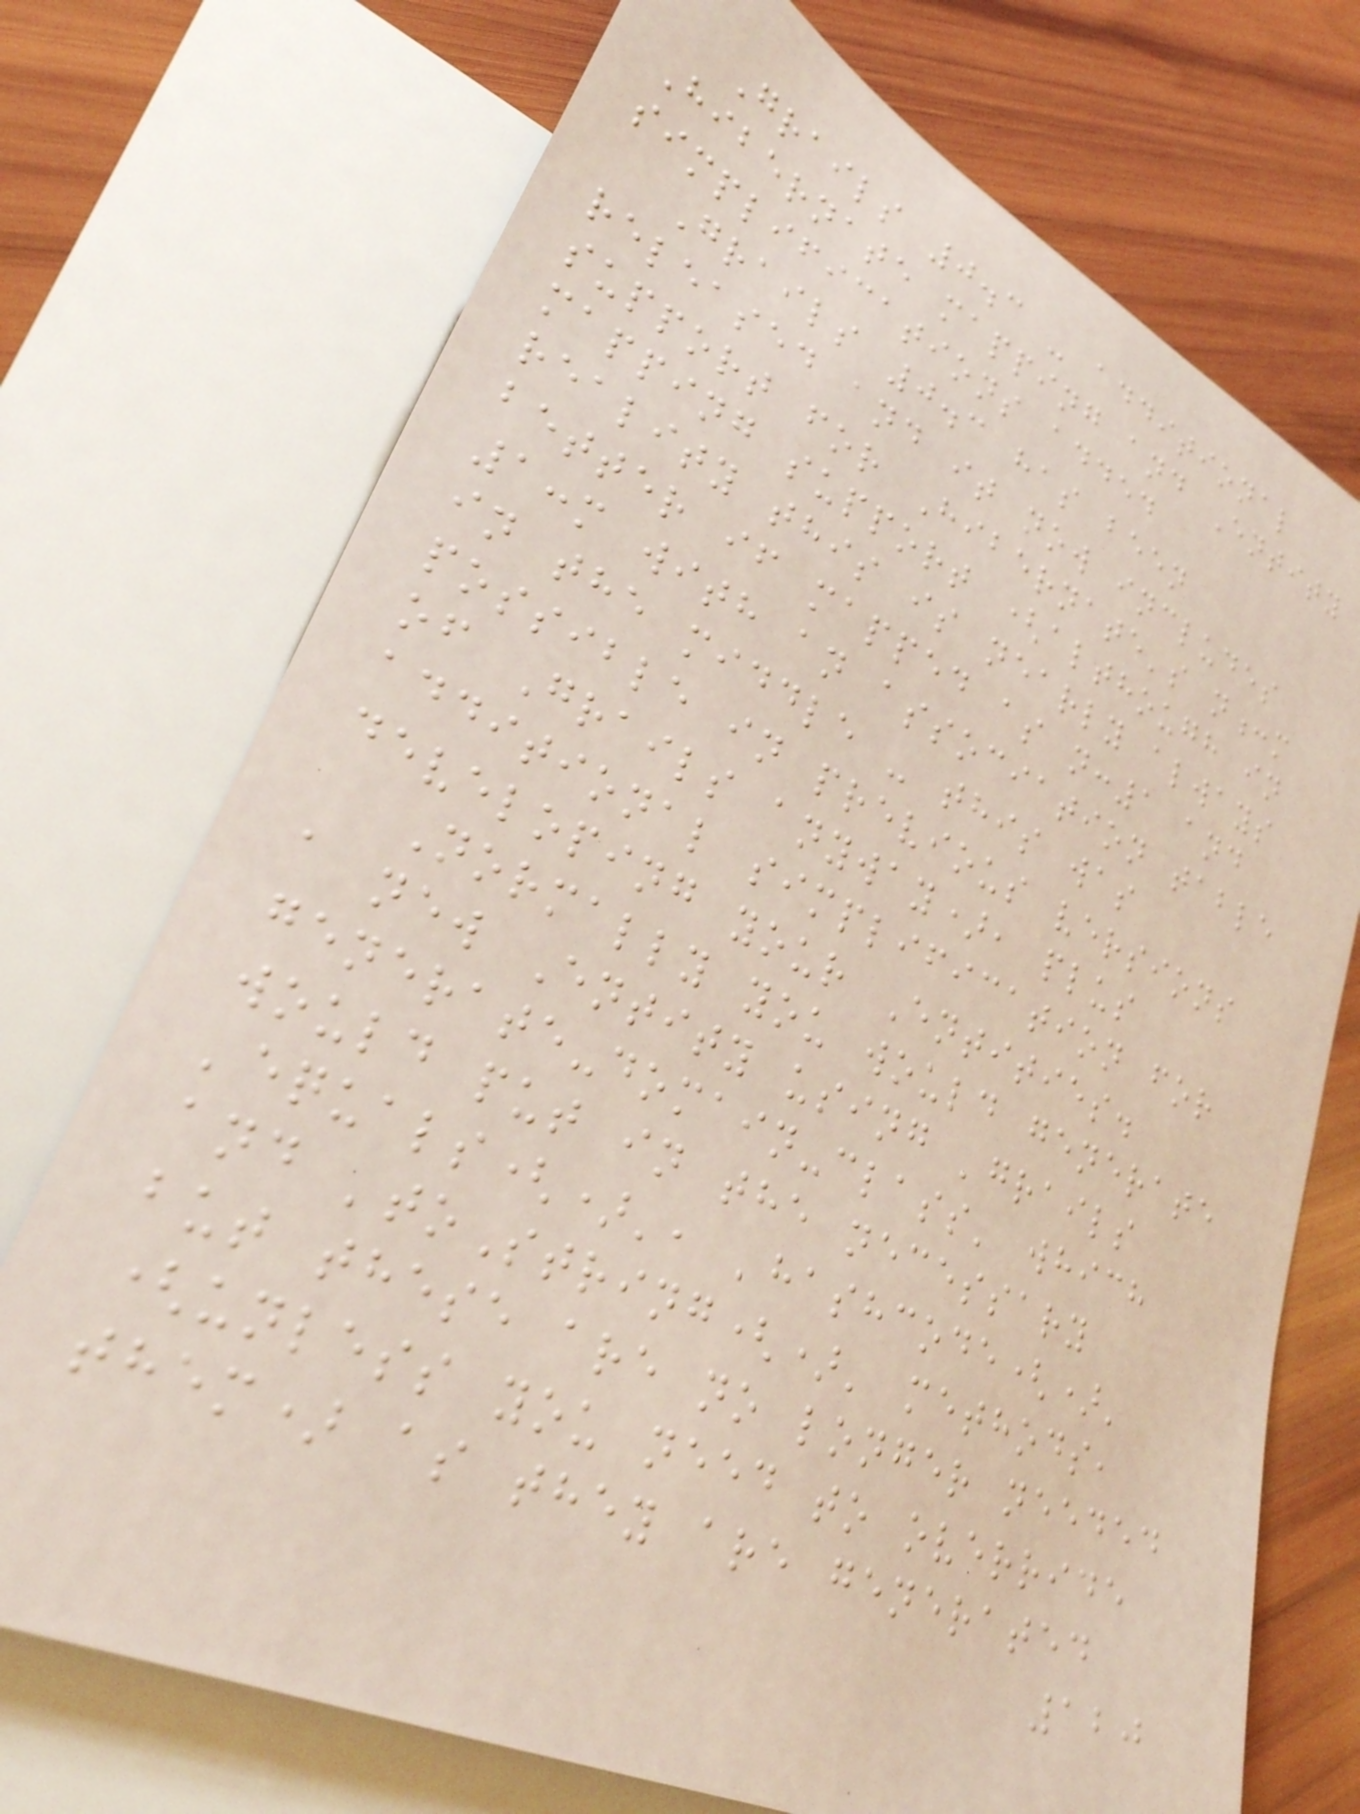Grails 0.3 - additional
Hibernate mapping and Entity
simplifications added
Grails 0.3 has been
released and it now includes
support for Hibernate's n:m
mapping support (although in
reality this is nearly always
better if mapped as n:1 and
1:m with an association table
in the middle - this was
possible in previous versions
of Grails anyway), plus
additional simplification for
developing your Entities.
Normally you would generate
a new Entity using 'grails
generate-domain-class' which
would put in the necessary
'equals()', 'hashcode()'
and 'toString()' methods,
but these are no longer needed
(unless you need to override
them) as they are generated
120
